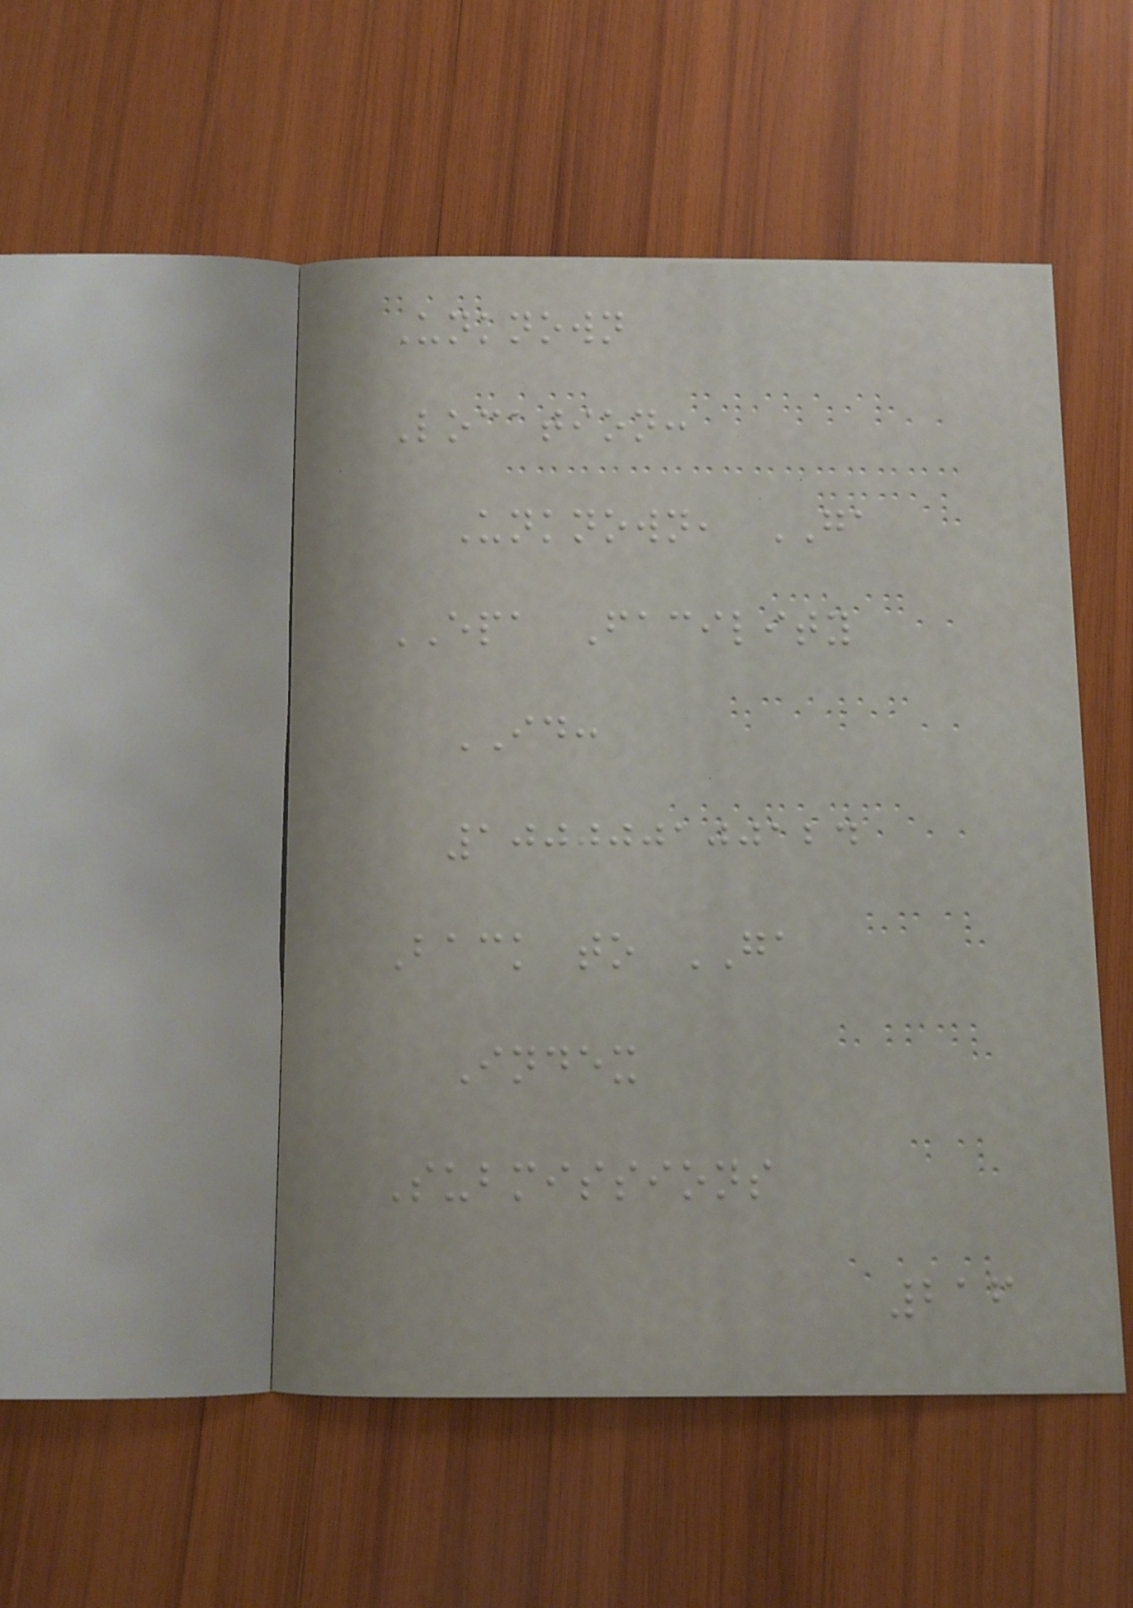Unknown
Location:
Unknown, GA
EPA Facility
ID:
100000100124
Back to GA
Index
Submissions
216
